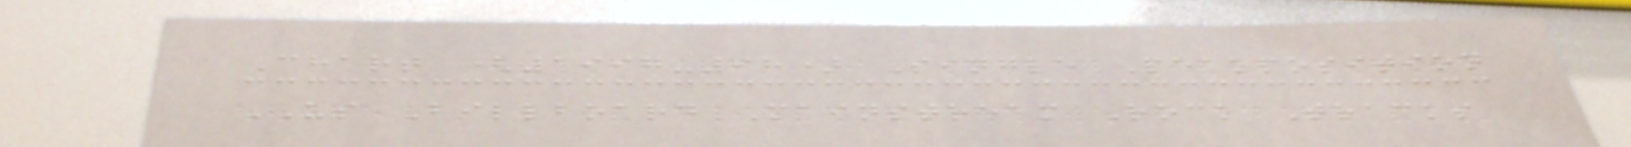Chart (1997-98) Single Peakposition
US Billboard Mainstream Rock Tracks
